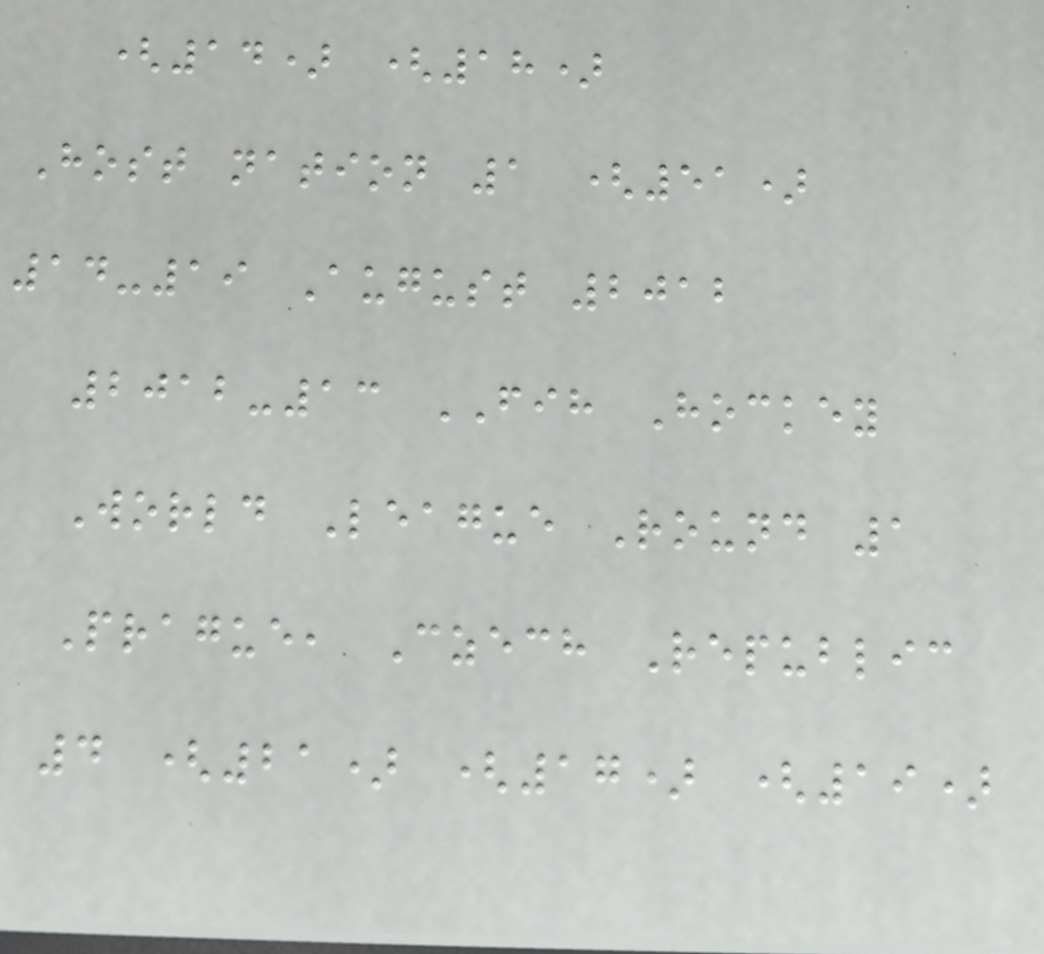(14) (18)
Host nation 1 (51)
14-19 August 2012
2012-13 FIH Hockey
World League Round 1
Prague, Czech Republic
4 (21) (17) (19)
